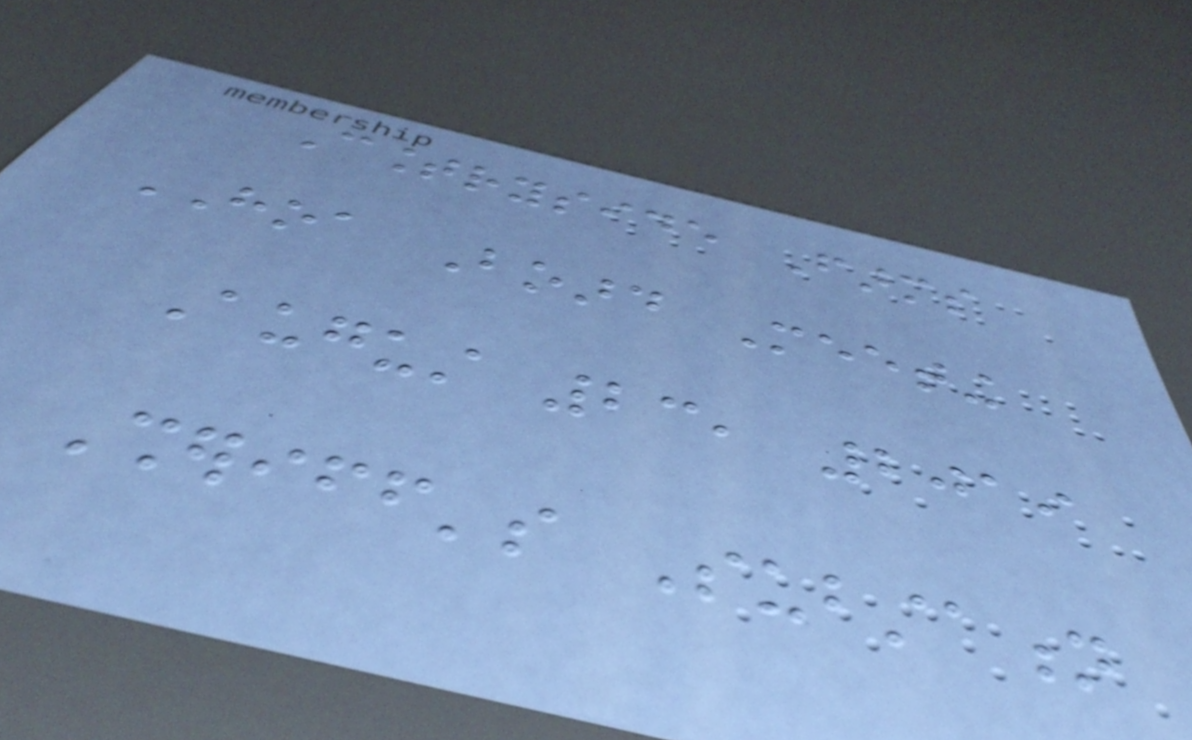Countryside Farms
HOA Board Meeting
August 23, 2019
Sheriff's Substation
